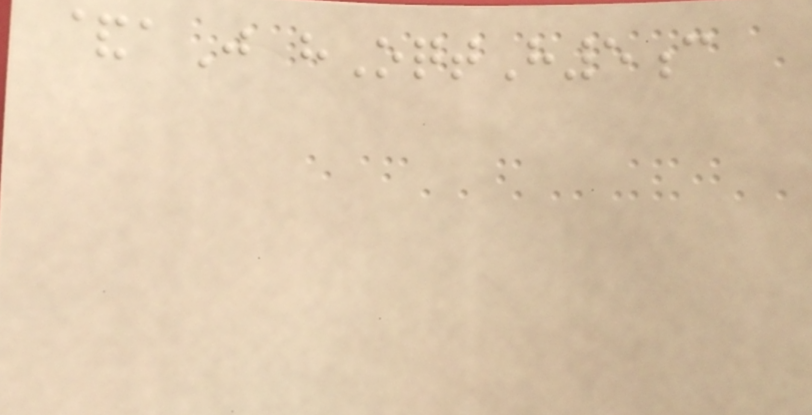&aJ hOqtH5c
